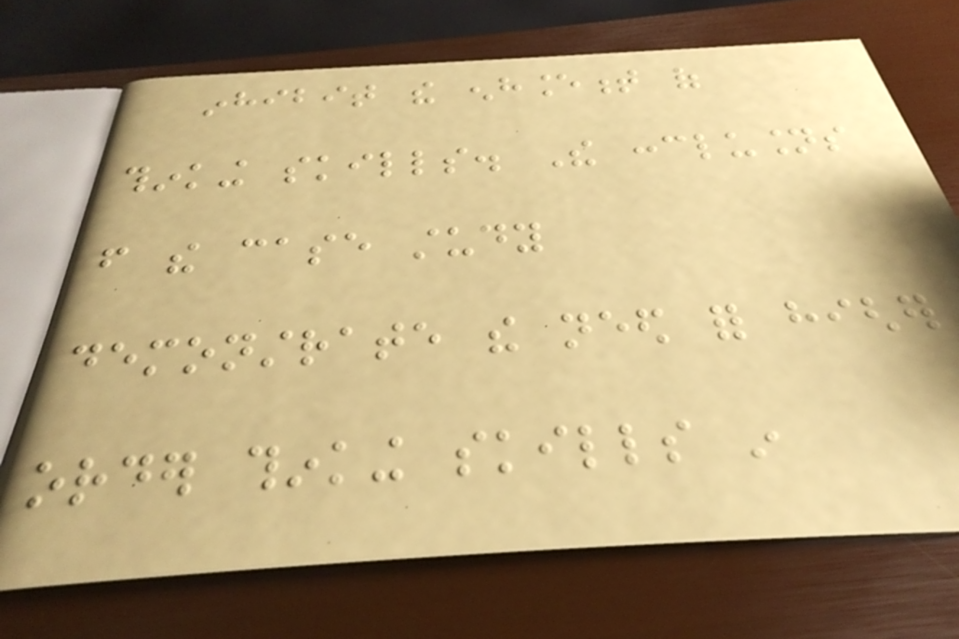inhibit the enhancement of
thinking skills. The conclusions
from the case study
demonstrate the need for higher
order thinking skills in
